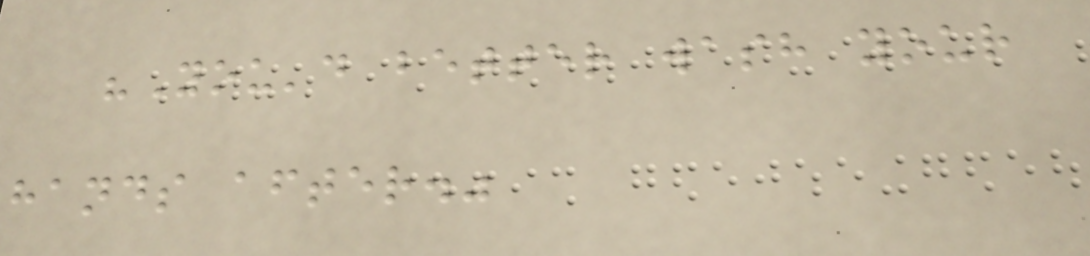"You'd better wash your
hands after."
